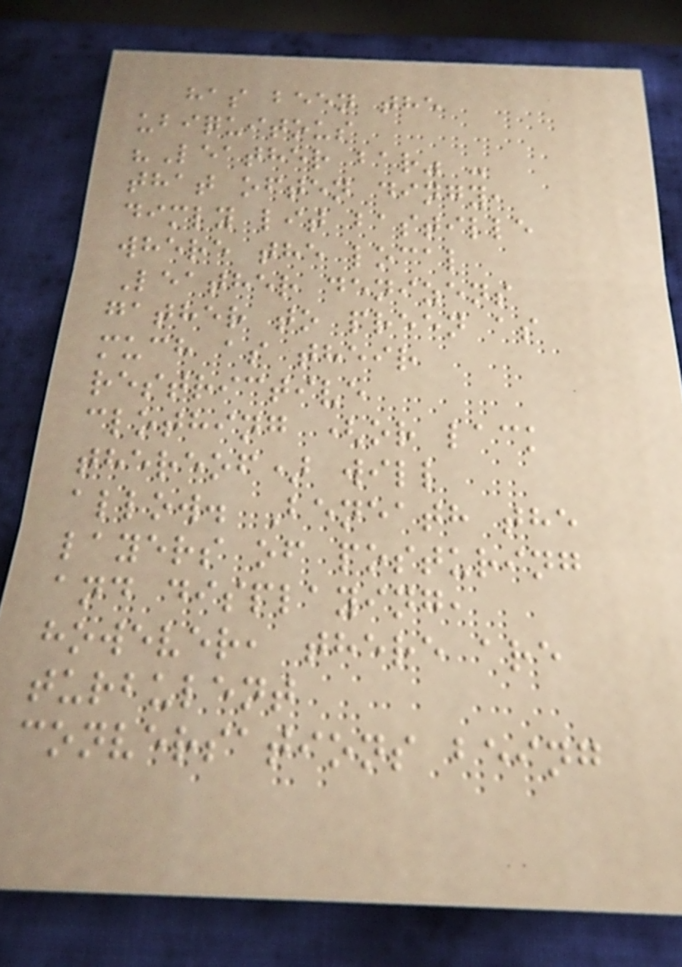has been the
ubiquitous
"Leather bar" -
that often dingy,
dimly lit bastille
where the local
Leather denizens
gather to preen as
much as their
restrictive
clothing (or lack
thereof) will
allow. Beneath the
layers of posturing
and displaying,
however, there are
turbulent
conversations being
